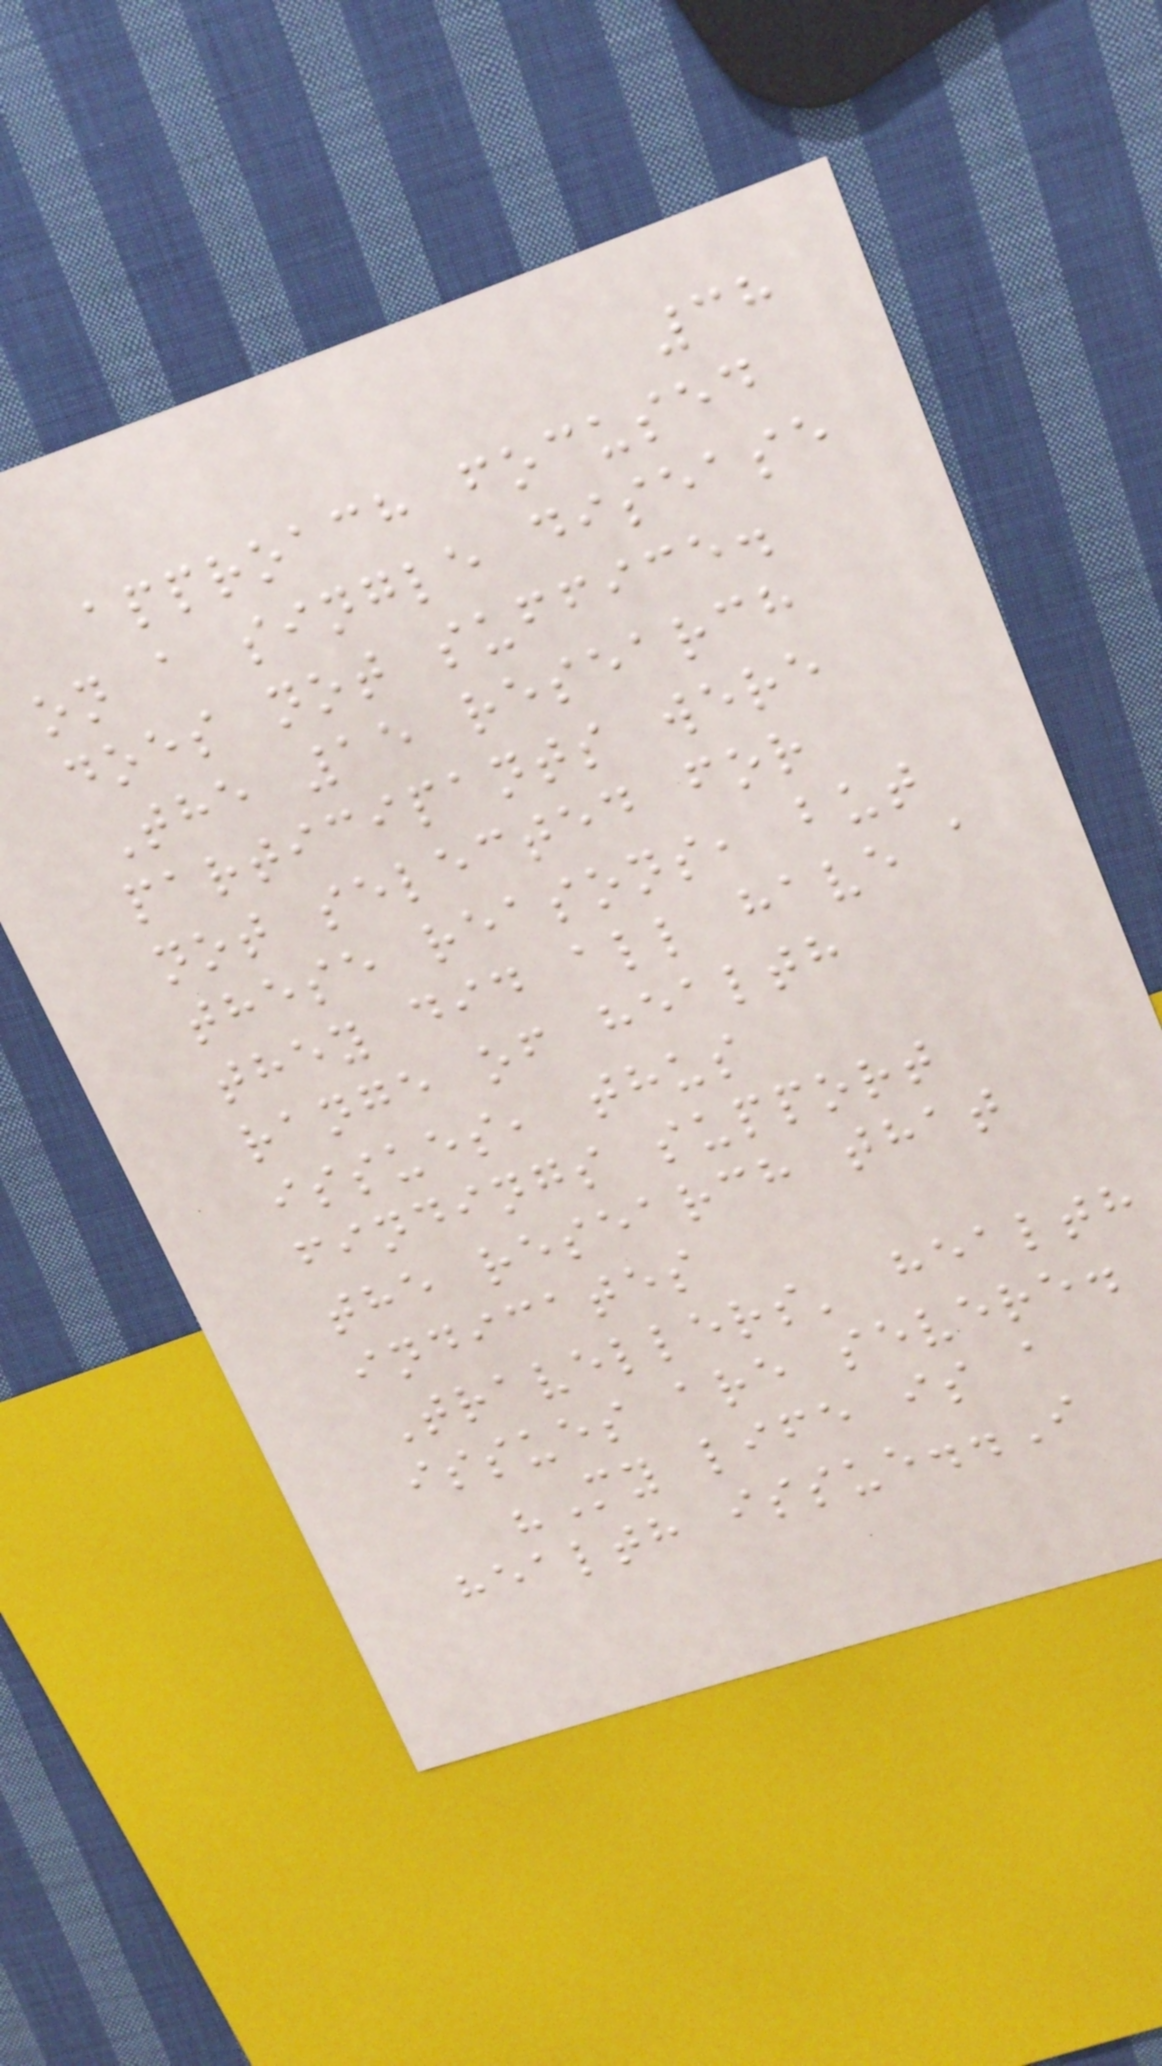38
approach focused
on a single disease
does not suffice.
The 15 research
participants were
not selected for
these reasons, but
they did all have a
range of health
issues, thus
findings support
the research that
indicates
Travellers' health
issues are severe.
"My life is a
health issue..I
